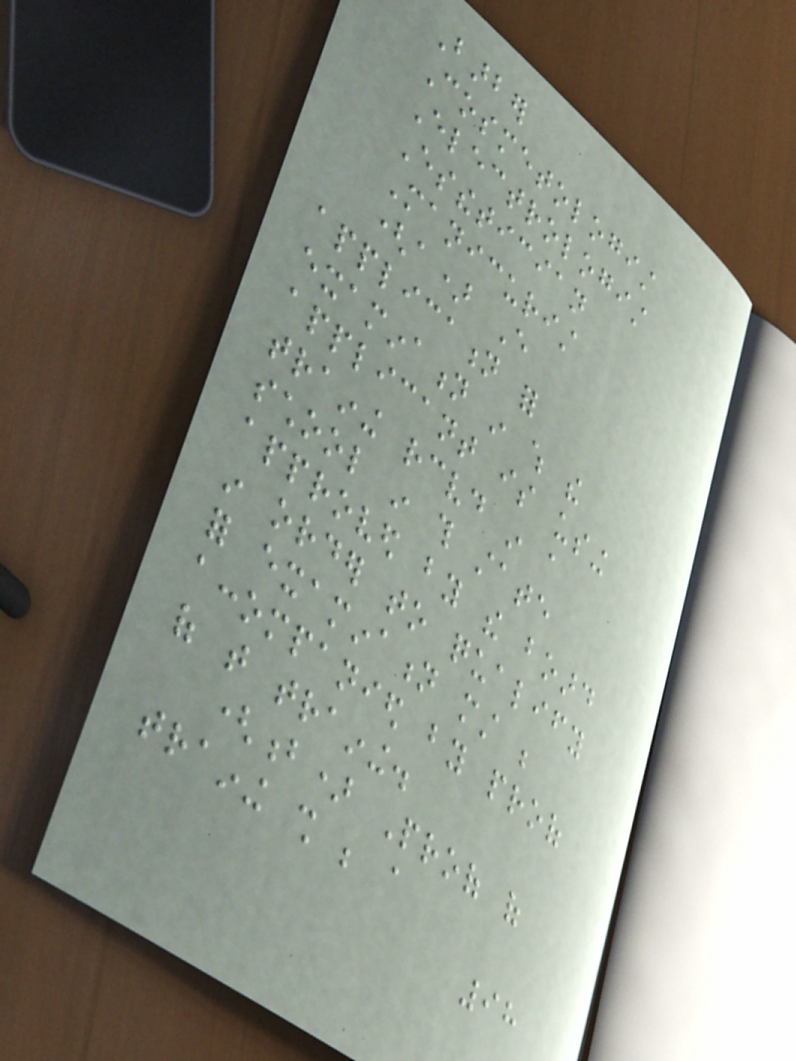Barber
Cosmetologist
Electrologist
Esthetician
Manicurist
(a) Every
application for
examination in which the
applicant is using
training received in a
school in this state
approved by the board
in order to qualify
for examination must be
accompanied by proof
of that training.
(b) Proof of
training shall be a
98
